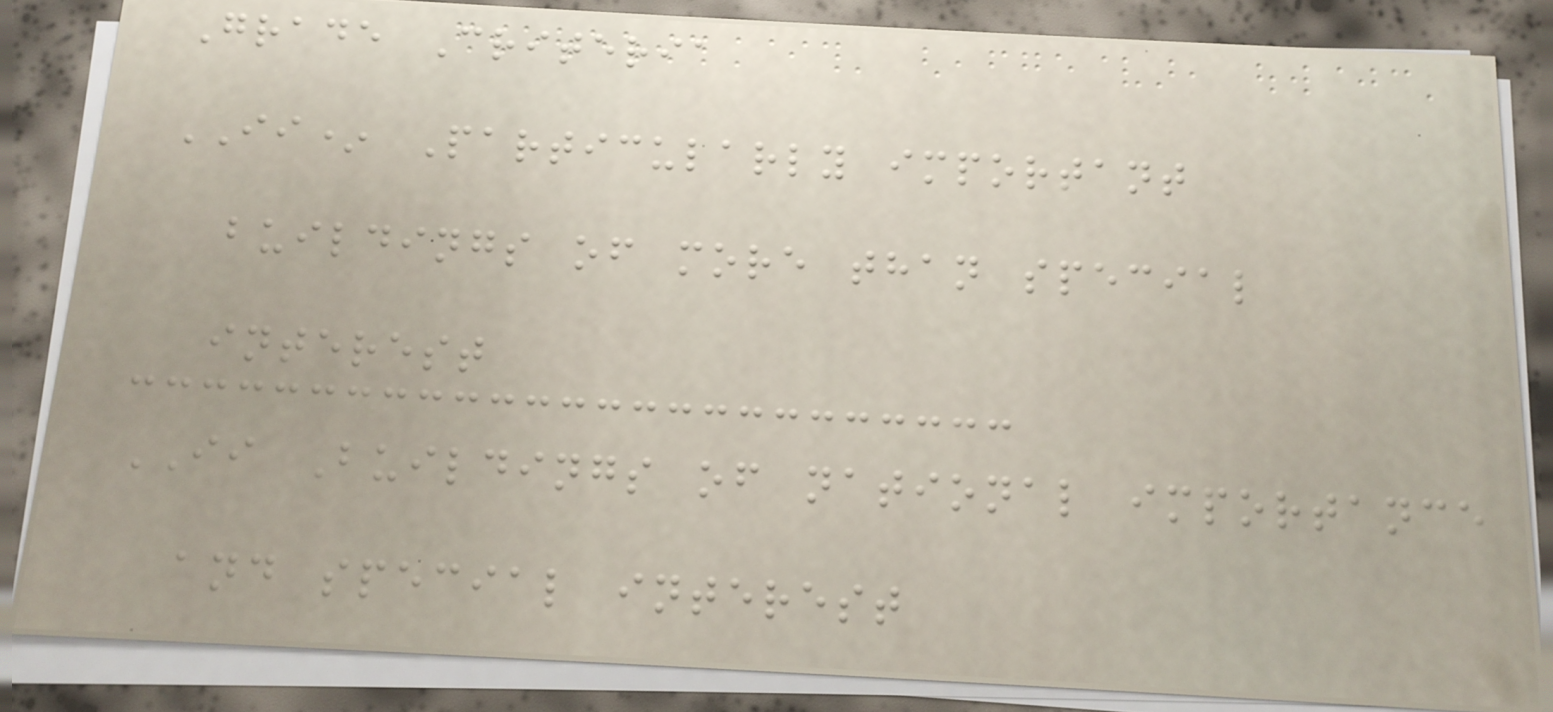Grade Criteria
II* Particularly important
buildings of more than special
interest
II Buildings of national importance
and special interest
